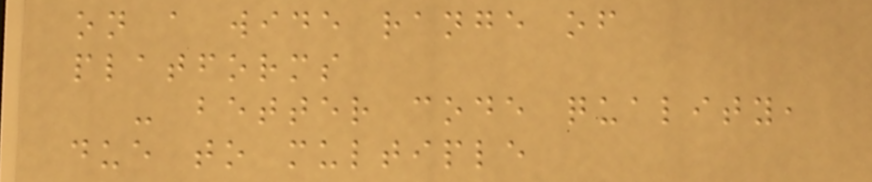on a wide range of
platforms
- better code quality,
due to multiple
